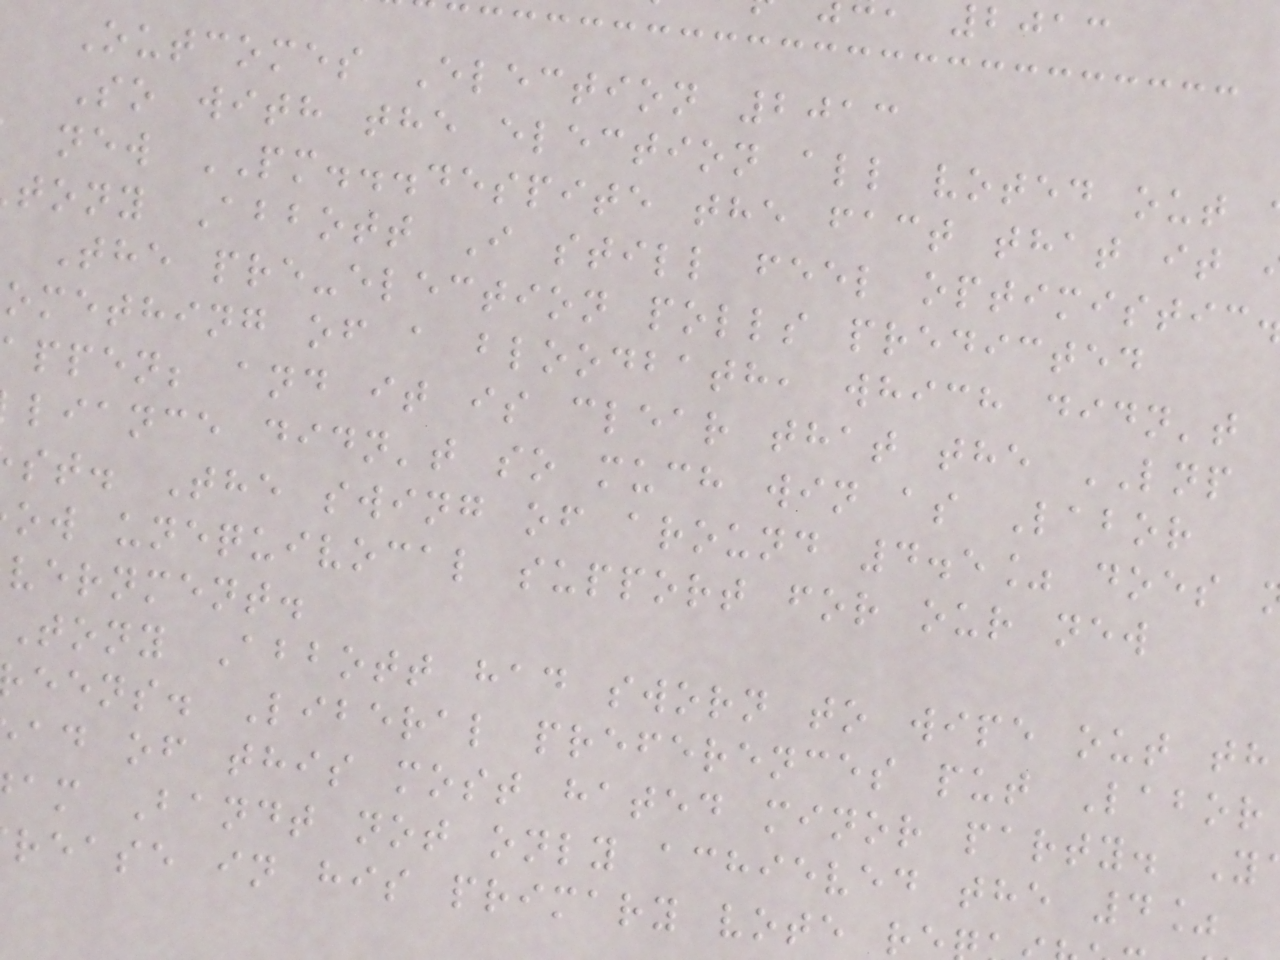Outcomes Election 2013
So with the election all voted out
new PM...despite the fact that it
tony Abbott I still feel optimistic
The pre-election polls predicted
omething of a bloodbath, which didn't
ppen; and it is clear that the LNP
liance didn't so much win as Labor
st. The swing of around 4.5% does
ow unequivocal support for our new
vernment.
Tony Abbott had sworn to wipe out th
eens. Liberal preferences put Labor
ad of this most hated minor party. Y
am Bandt not only achieved the 4%
rease in his primary vote r
